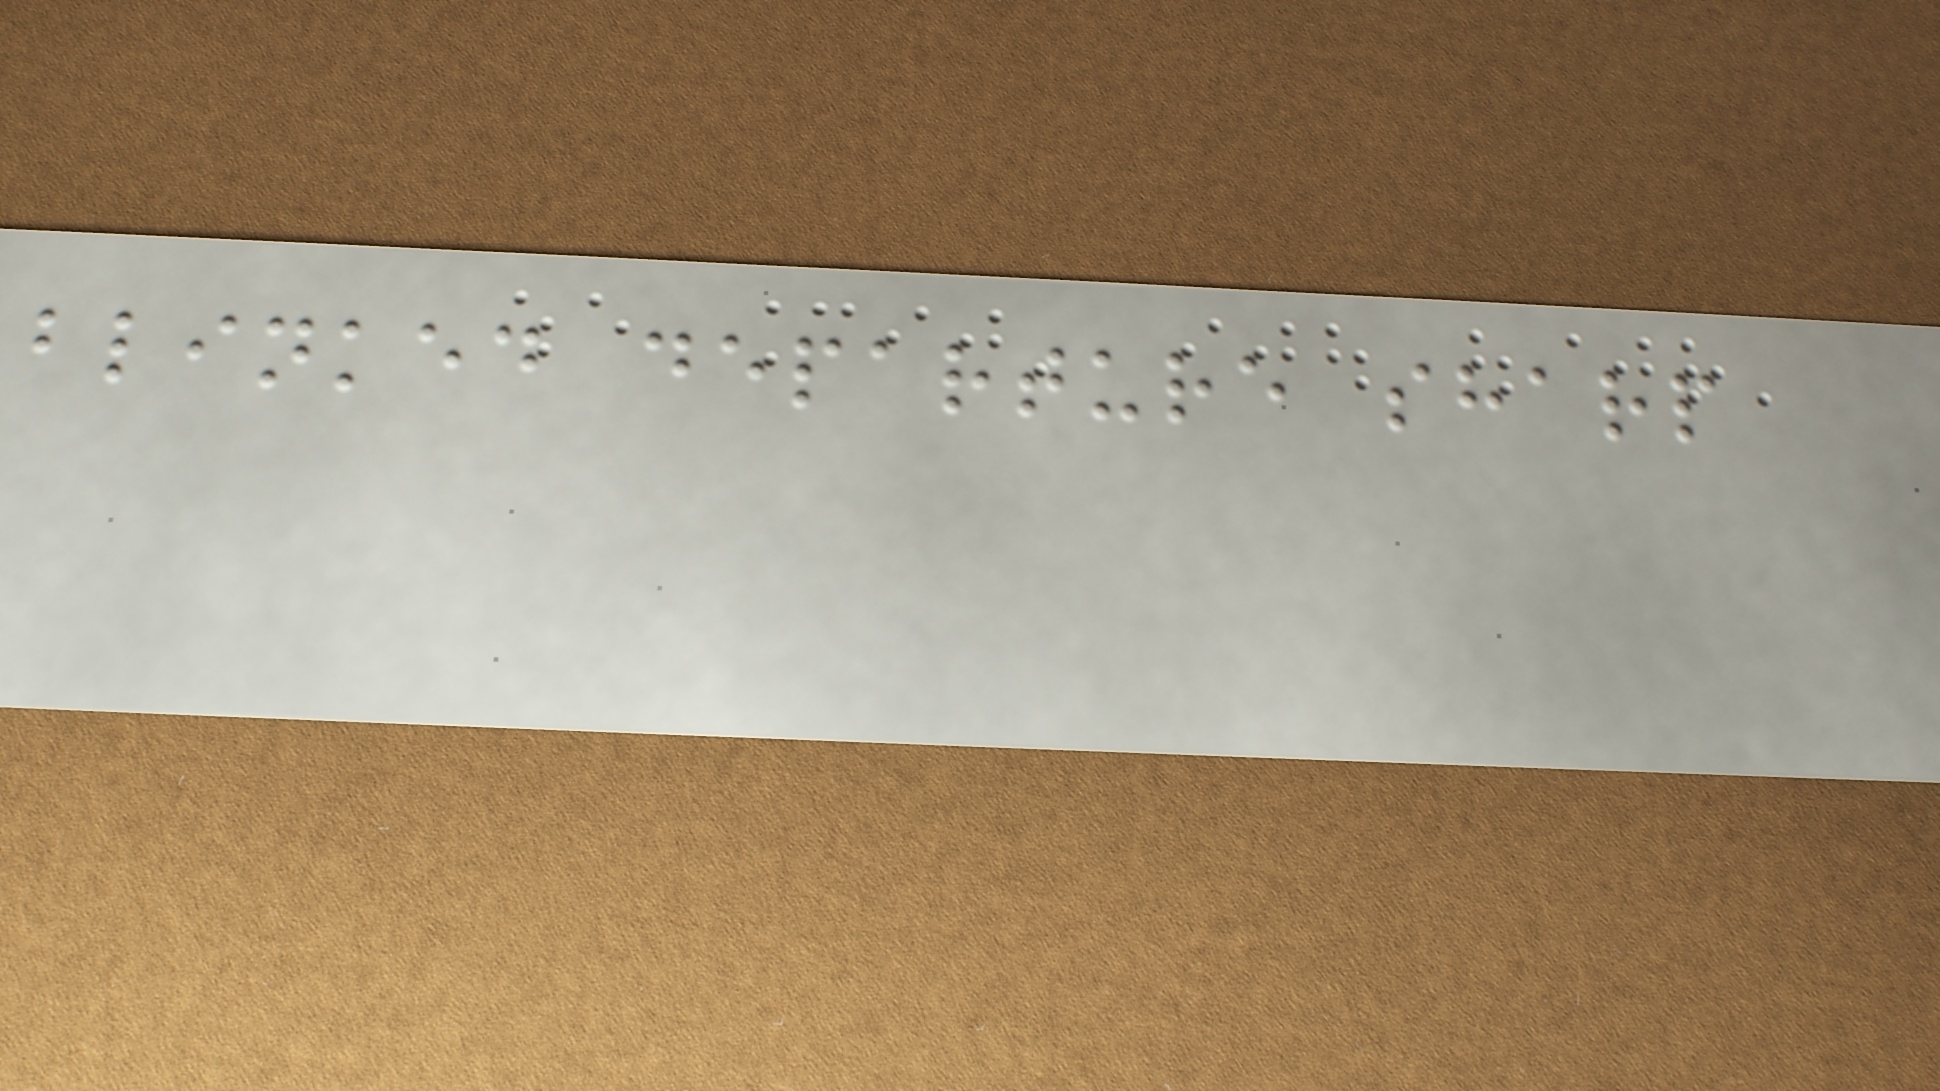blinked departure sharp
